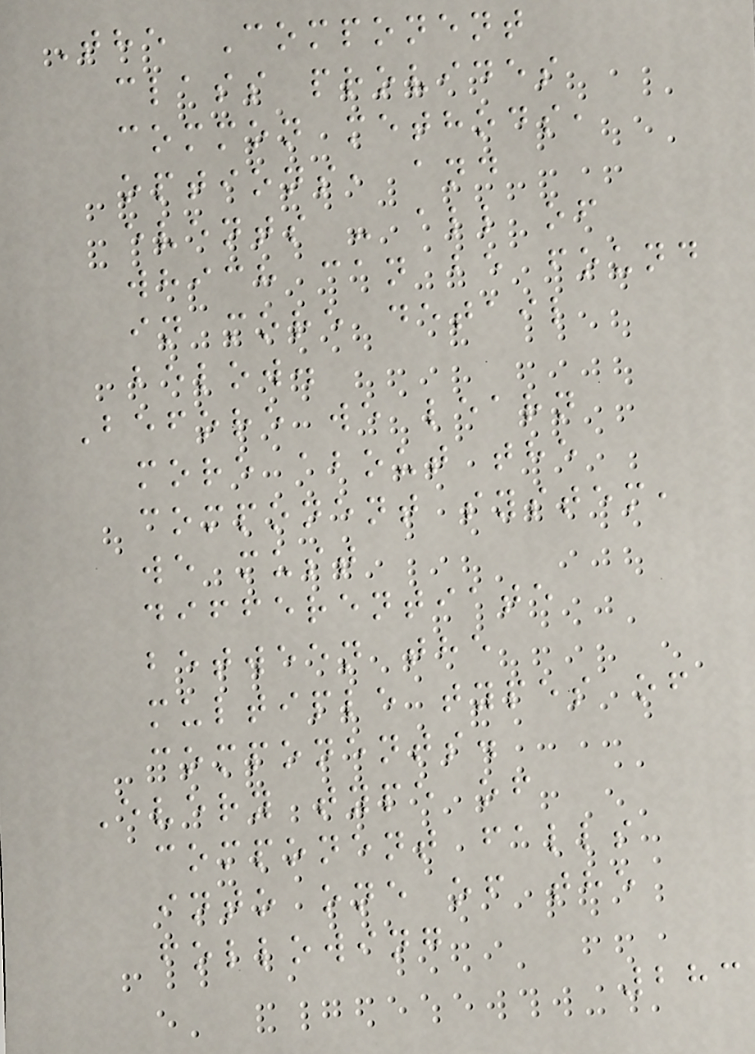The Component
class provides
common methods,
options, and
events - all of
which can be found
in more detail
below.
Before we learn
more about the
component system,
we must
differentiate
between the
multiple types of
components.
Every type of
component falls
into one of the
following
283
